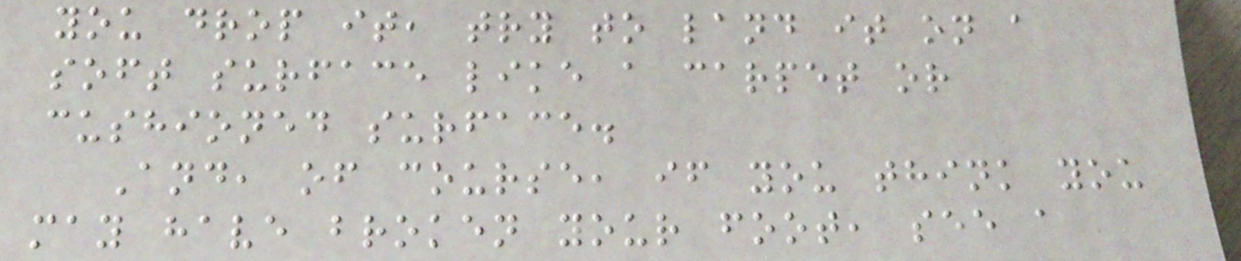you drop it, try to land it on a
soft surface like a carpet or
cushioned surface.
And, of course, if you think you
may have broken your foot, see a
